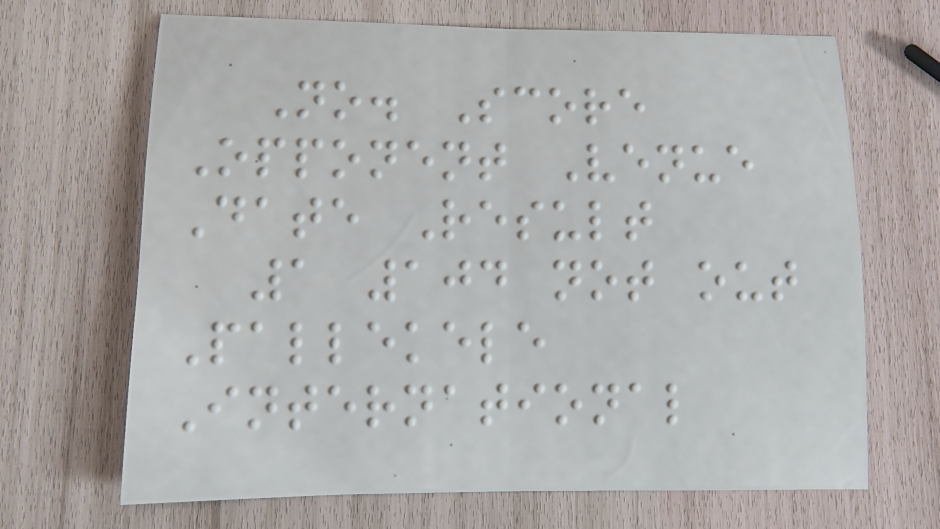No. Score
Opponent Venue
Date Result
1 104 not out
Pallekele
International
